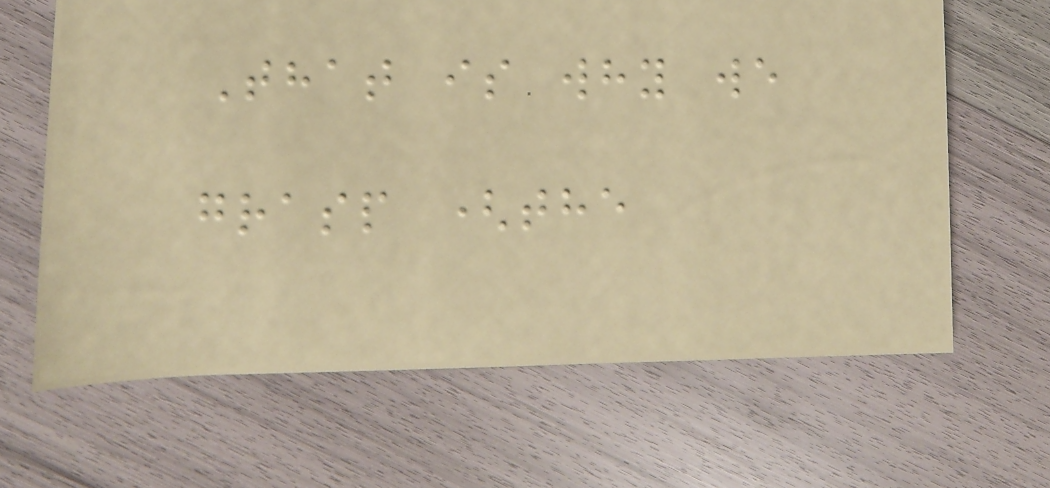That is why we
grasp (the
